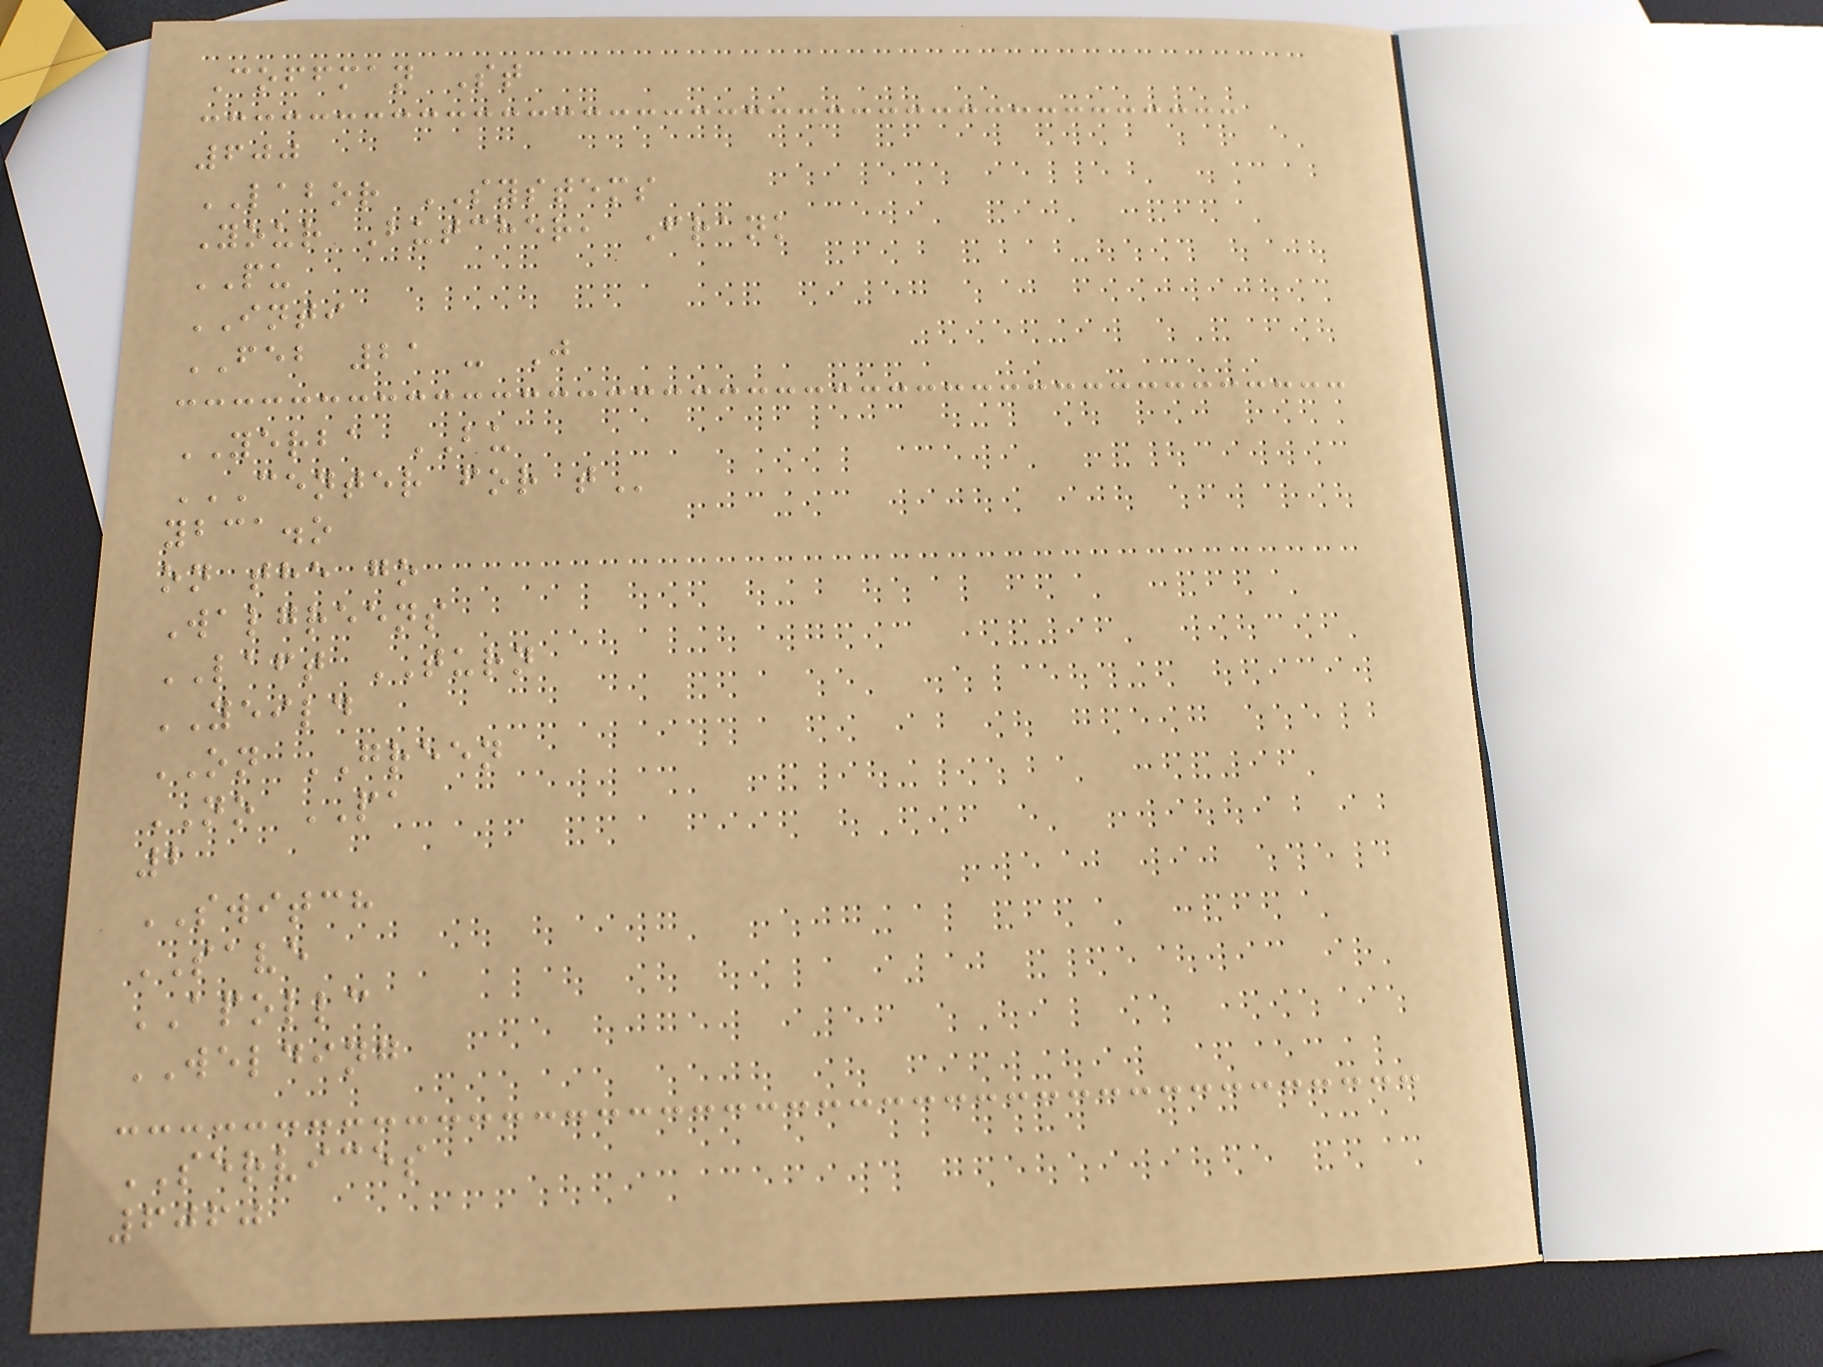Coffman St
600
LABOR SYSTEMS
Your Butcher, Frank
PU
INTI
FEB 21 - J
YERBA BU
CENTER FOR T
ybca.o
on the go
Walgreens
LAFT TURN
YEILD
ON GREEN
NO PA
2
SWITCH
SAVE
APOLLC
WELDING
SERVICES
6060
